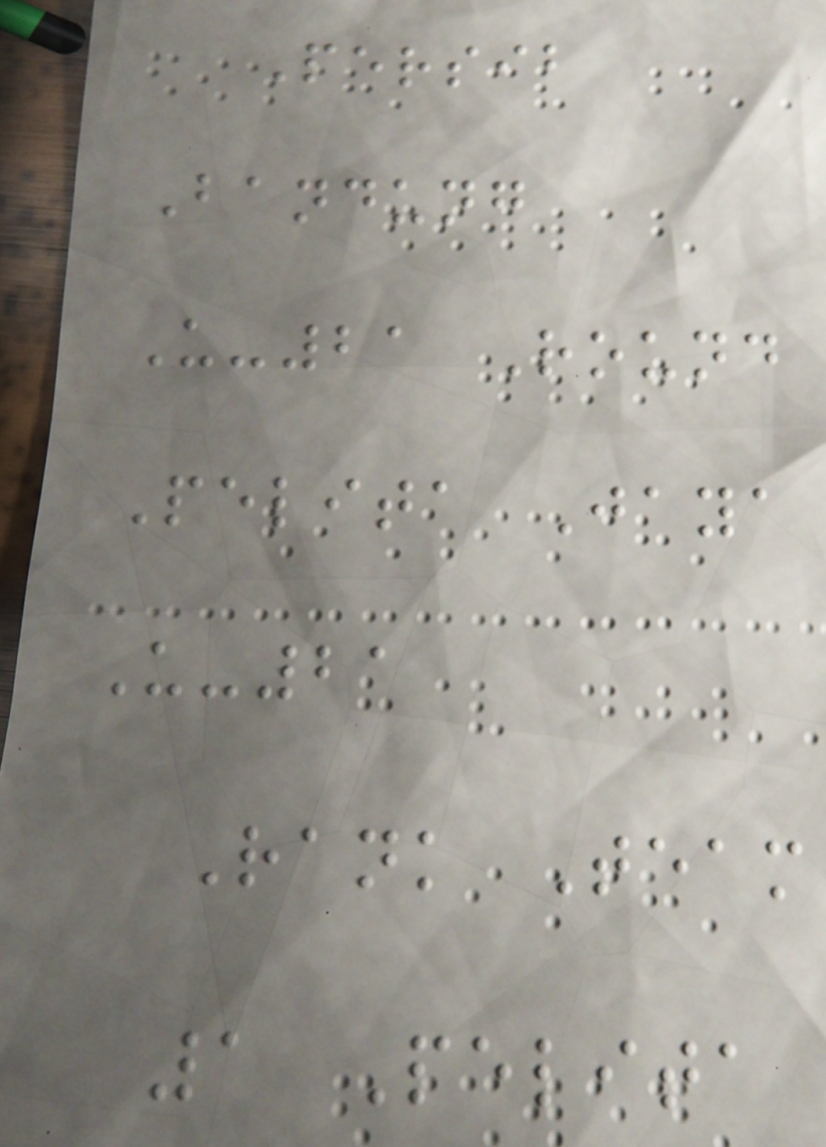Persib
Bandung
U-21 Round
Pelita Jaya
U-21
Rank Team
1 Pelita
